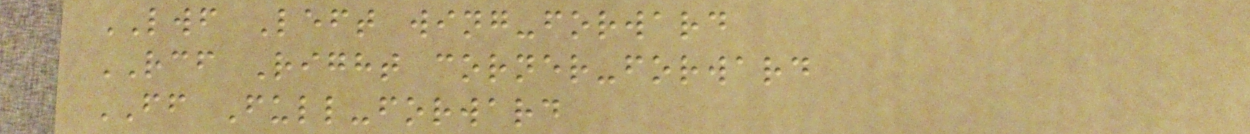LWF Left wing-forward
RCF Right corner-forward
FF Full-forward
